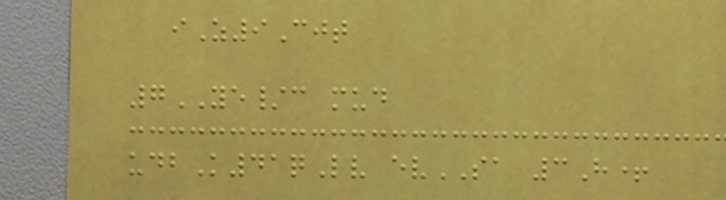iZ9Cjt
7YE/c mud
udbK41qLv evSA 3H+
